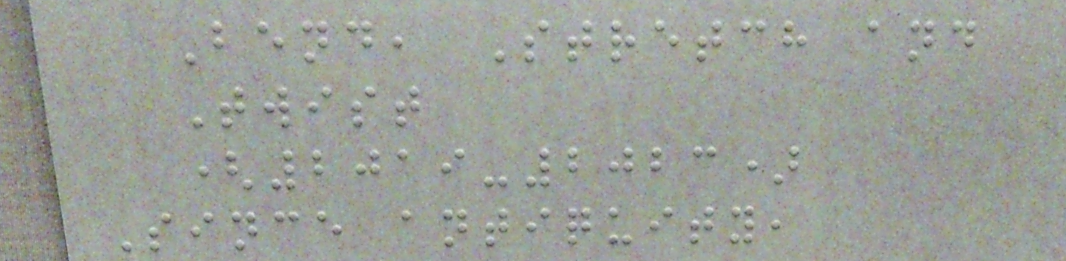Bend, Stretch and
Twist
(2019-2023)
Since antiquity,
